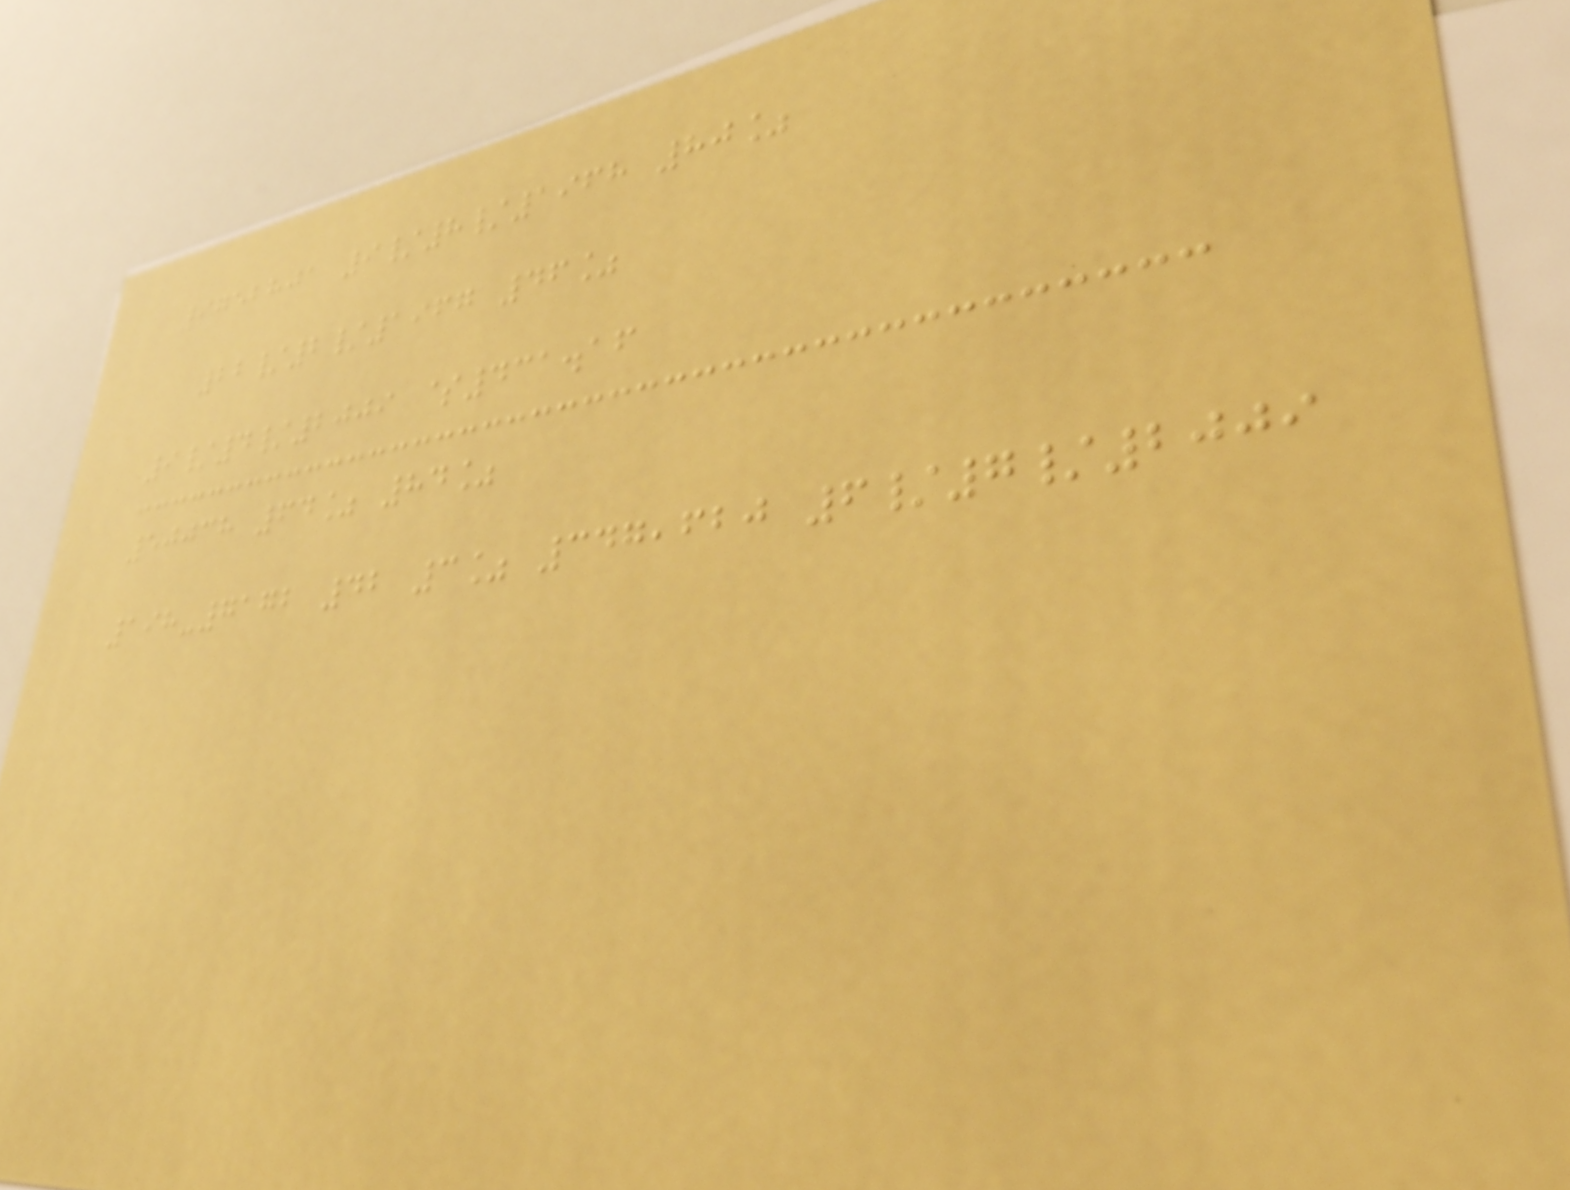9752801 9/8/1968 80%
22/2/1967 46%
9/4/2009 $431.16
50038 64% 84%
198-7172 42 3% 347,620 6/7/2009
